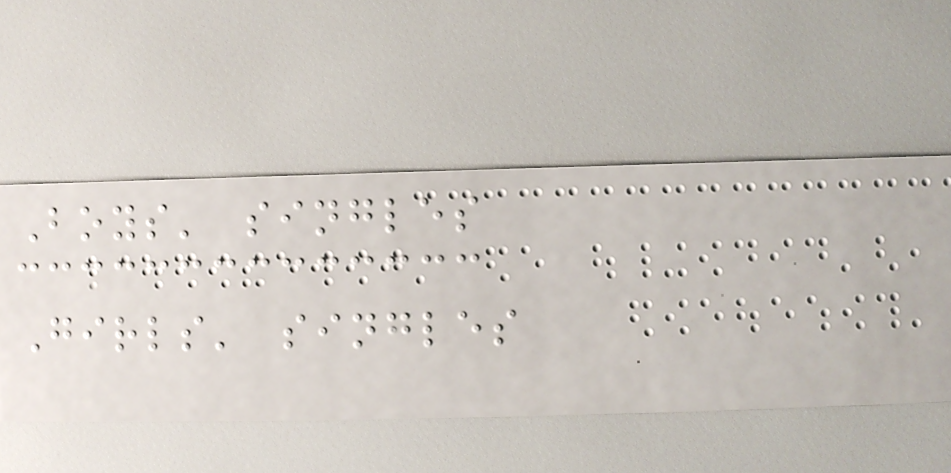Boys' singles
Girls' singles
